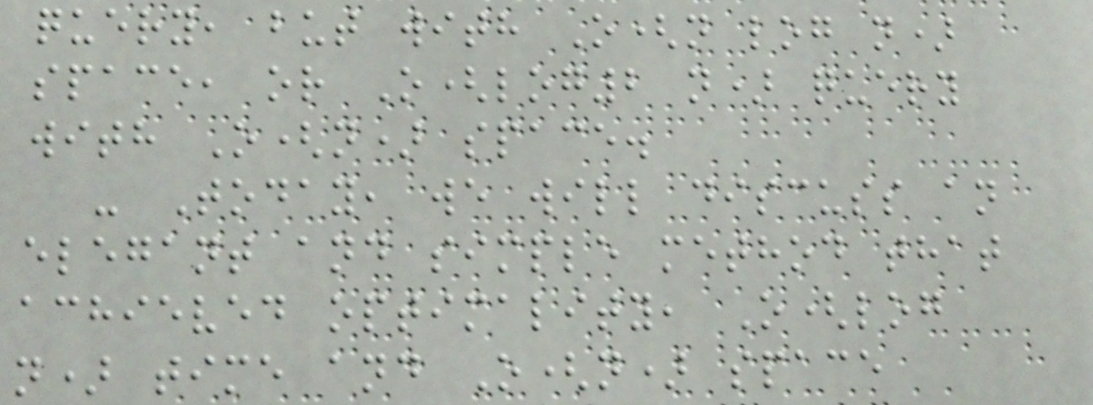query, but with O(n log n)
space, or O(log2 n) query
with O(n) space.
- Today, we will discuss an
elegant and simple method that
achieved optimality, O(log
n) time and O(n) space
